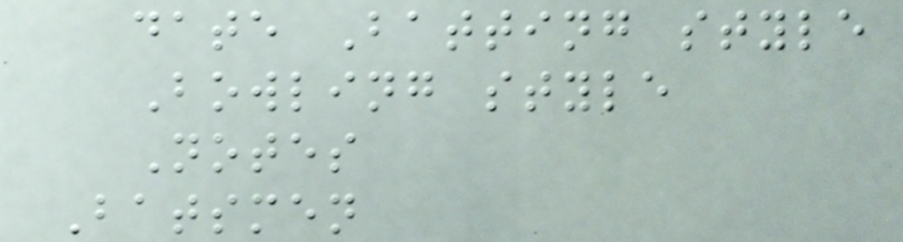date Batting style
Bowling style
Notes
Batsmen
